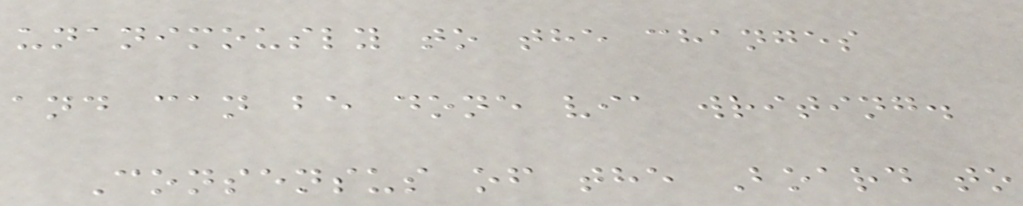unanimously to the changes
and can be done via writing.
Consensus of the Board to
